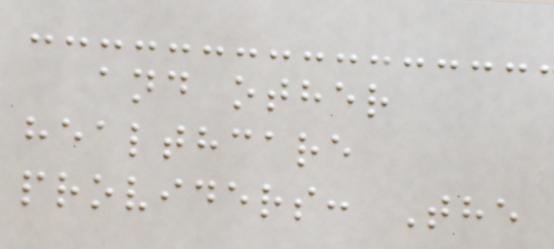and other
healthcare
providers: The
